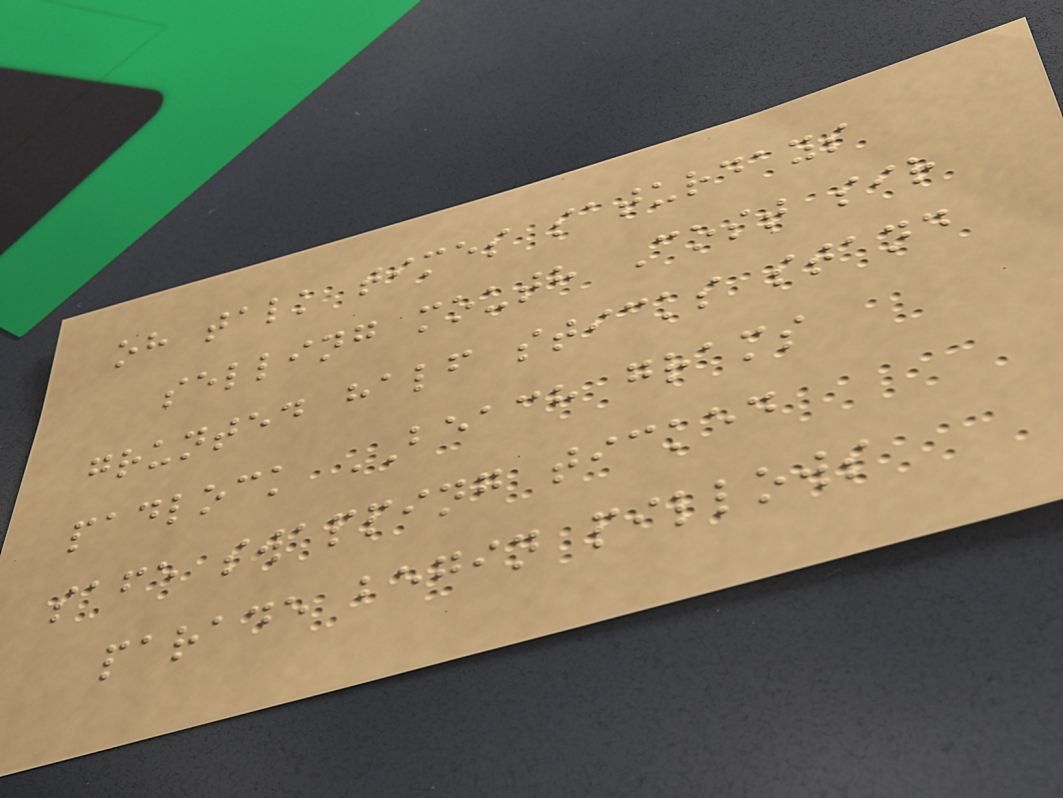oh talk times saturdays
selling mouth Cost sir
grunted half sticks stand
padlock BEACH grams
safe swapping ticked
parade begin pillows
